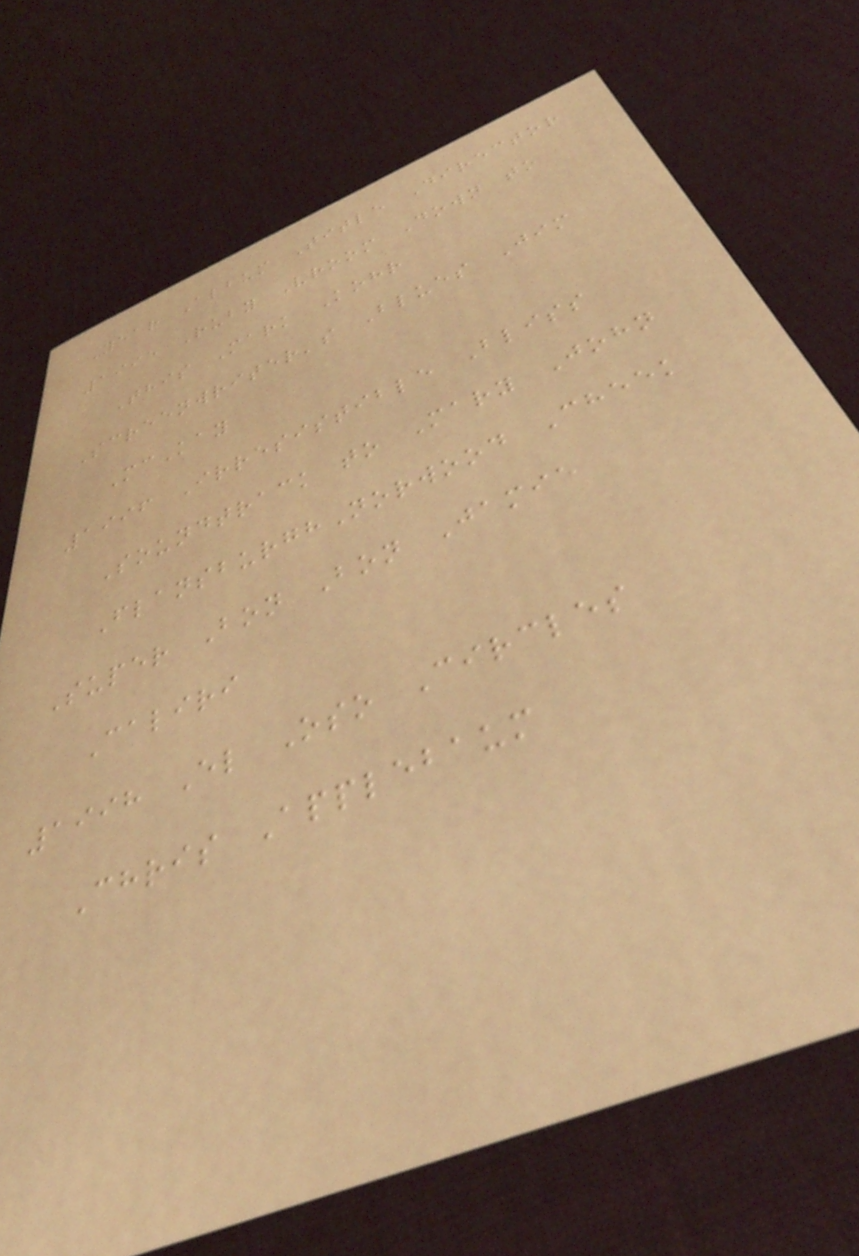Year Album Title Director
1995 Ruby Vroom Down to
This Mark Kohr
Screenwriter's Blues Jim
McKay
1996 Irresistible Bliss
Soundtrack to Mary John
FlansburghNorwood Cheek
Super Bon Bon Jamie
Caliri
1998 El Oso Circles
Chris Applebaum
